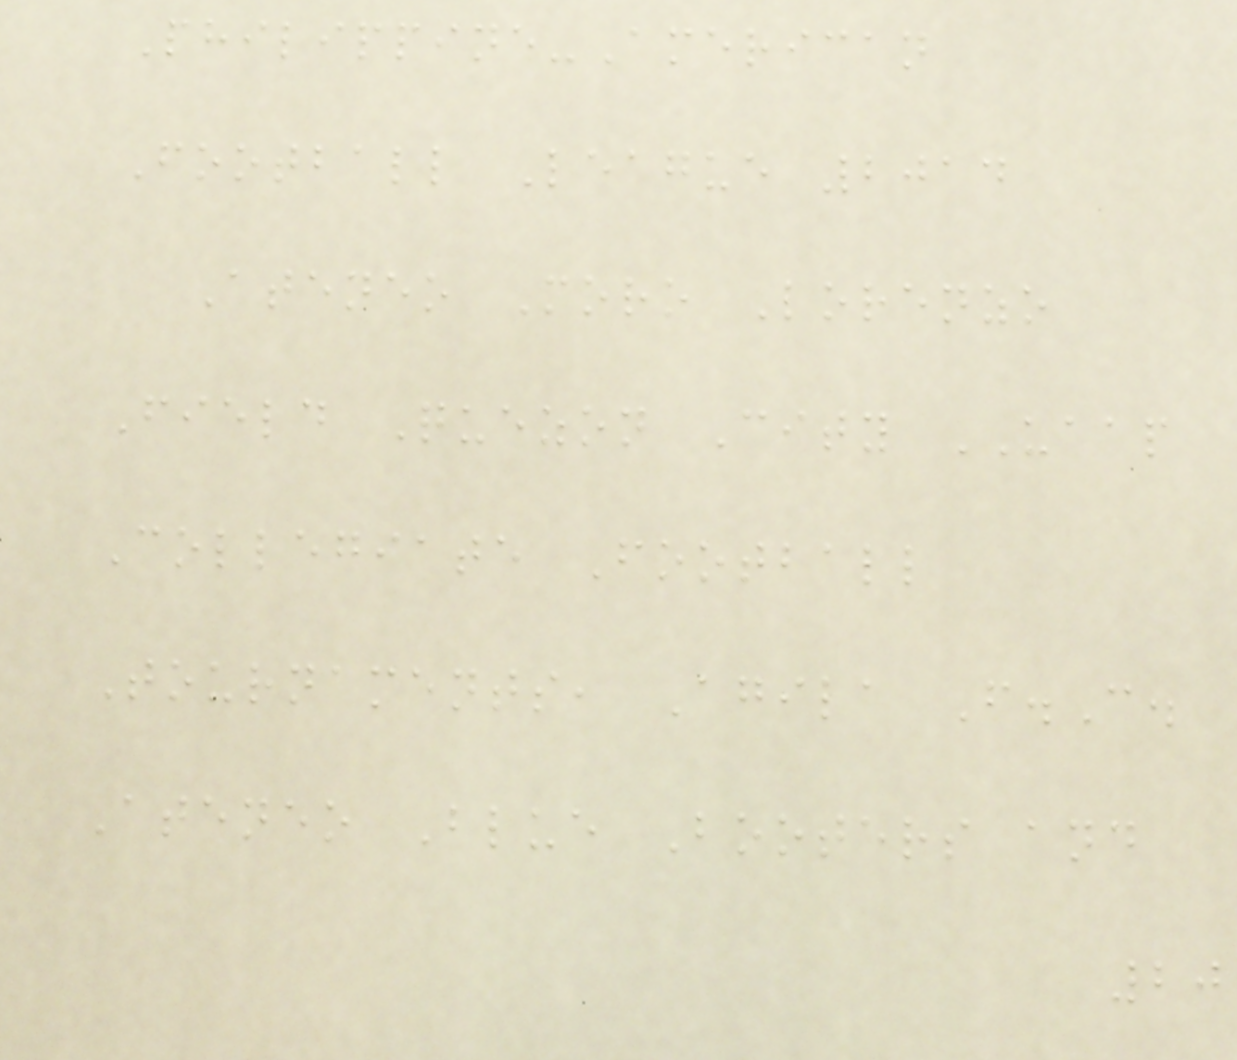Philippine-American
Football League 2014
Ateneo Moro Lorenzo
Field Quezon City UAAP
Collegiate Football
Tournaments, Agila F.C.
Ateneo Blue Booters and
20
